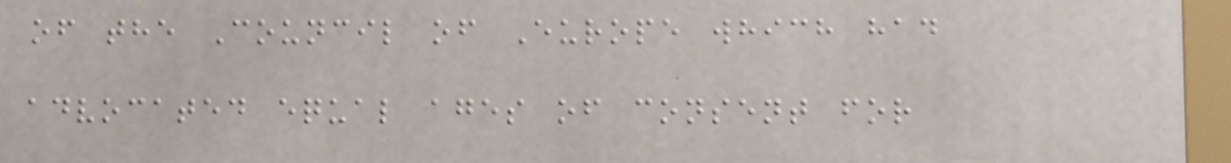of the Council of Europe which had
advocated equal ages of consent for
